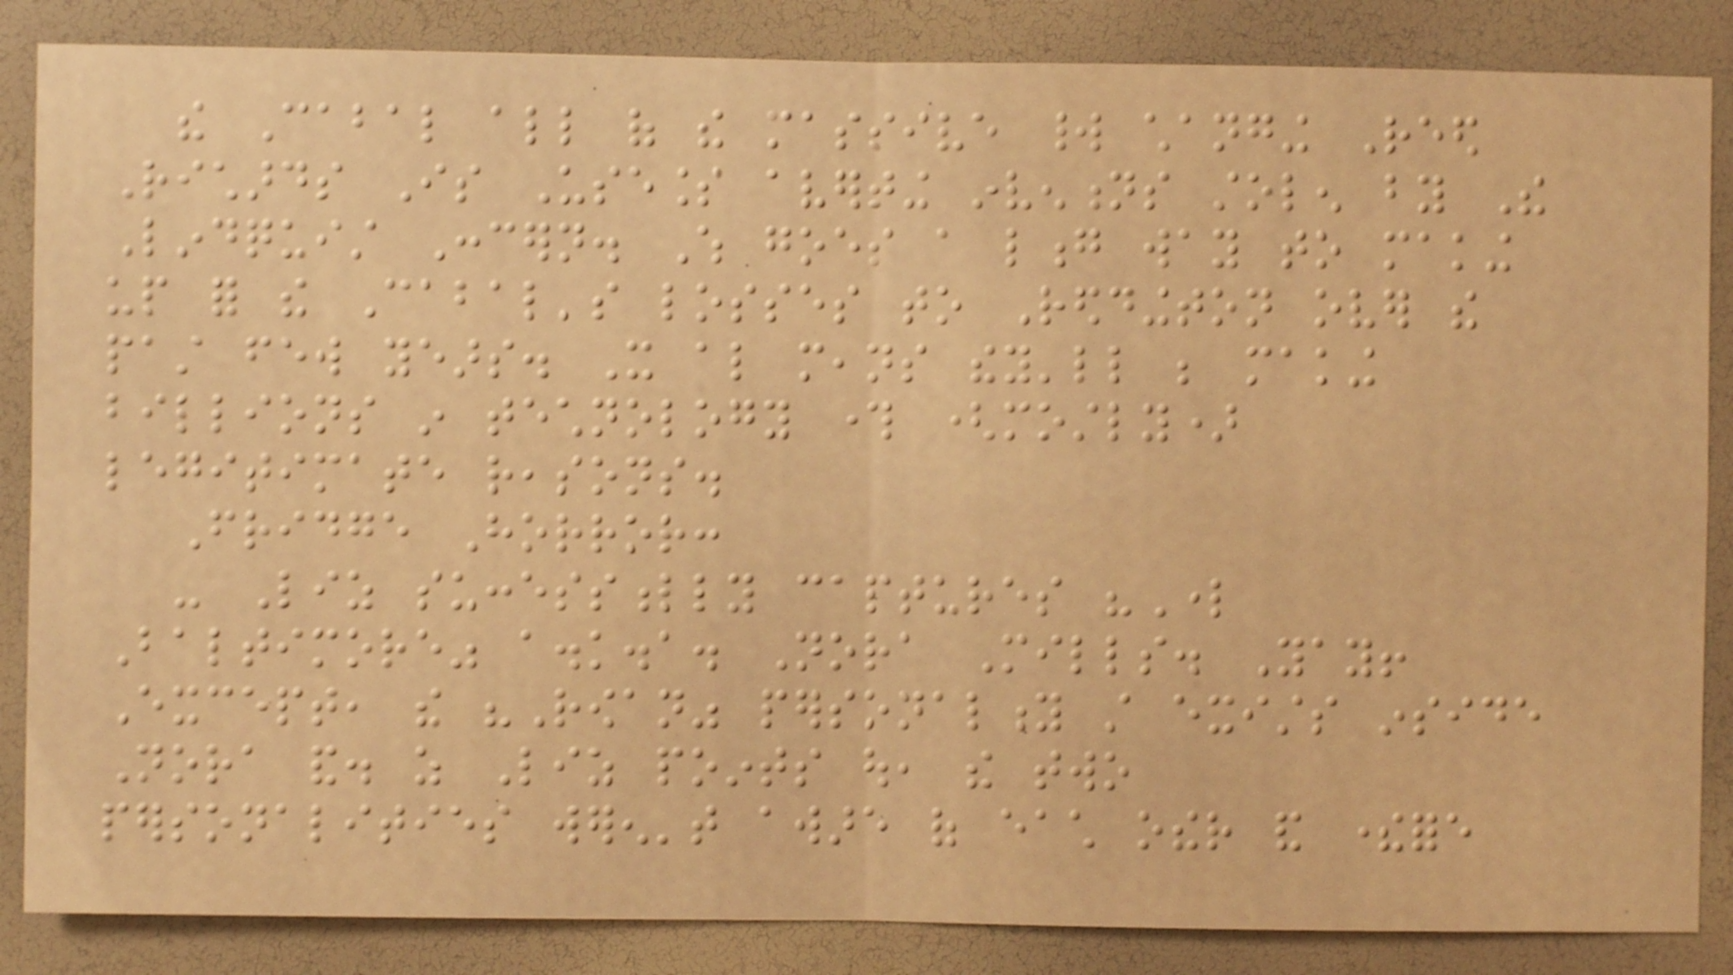the Cabal all of the massive world changing Reed
Richards Is Useless averting inventions stolen by The
Lindquist Concern. Which goes a long way to making
up for the Cabal's losses to Reddington over the
past few years. It also means they'll be making
billions in technology through (mostly)
legitimate reasons.
Fridge Horror:
- Liz successfully captures "Lord
Baltimore" a.k.a. Nora Mills. Yay!
Except, the "Rowan" personality still exists inside
Nora and. as Liz points out, the two
personalities weren't aware of each other and therefore
